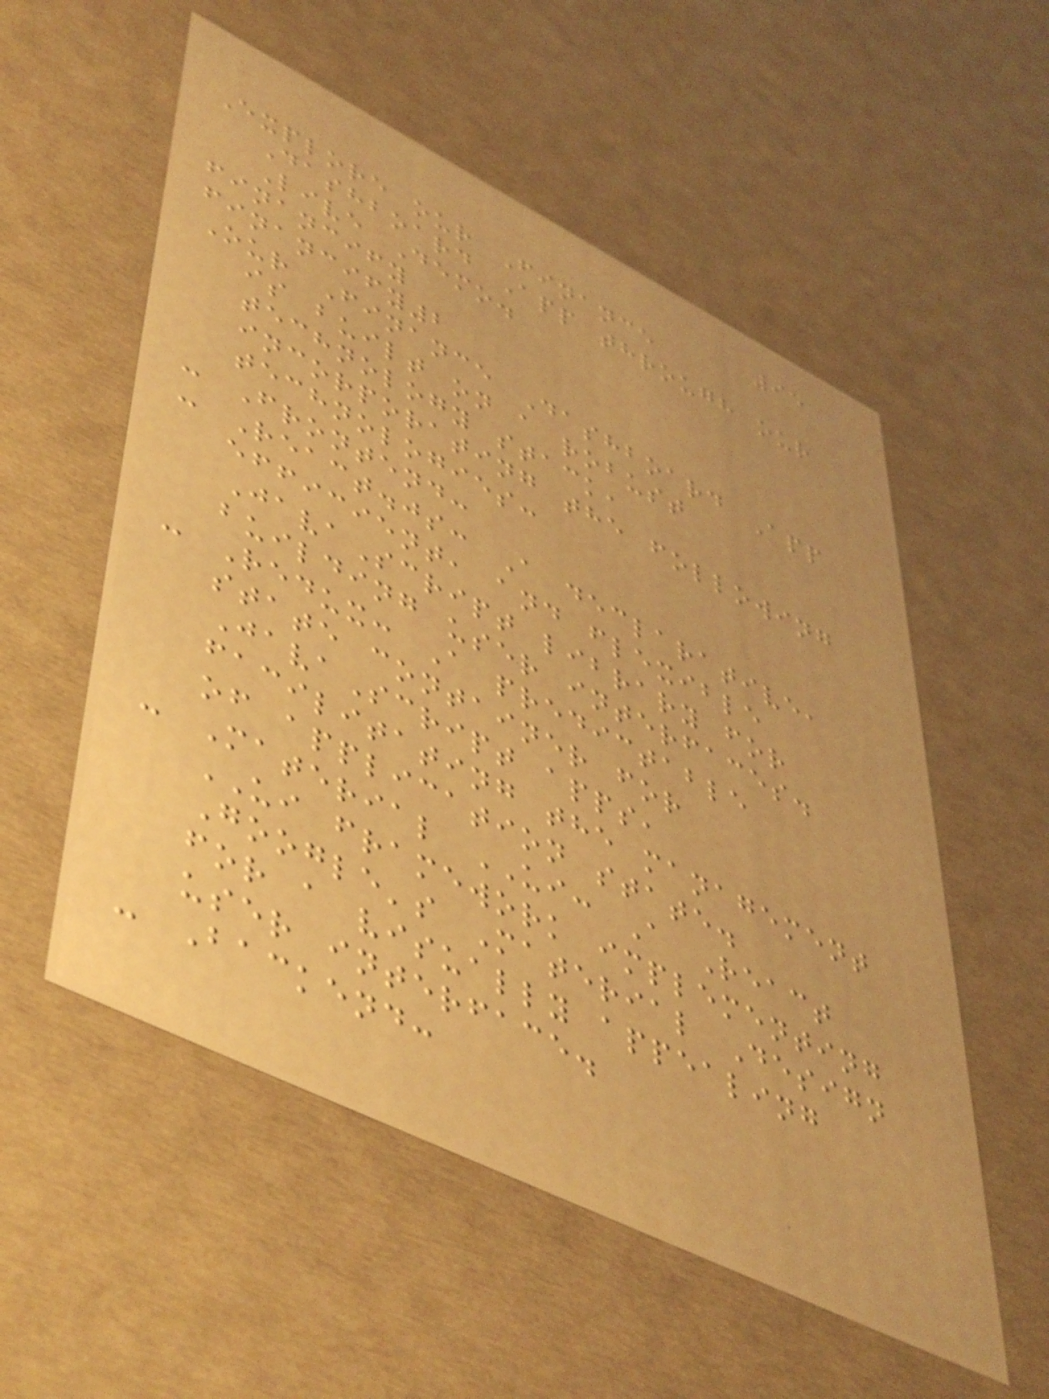95
Explore our Finance
Dashboard App through our
Live Demo.
financify
financify2
Our Finance Dashboard App
is built on a robust
technology stack,
incorporating the following
technologies:
- Frontend:
- React.js: A declarative,
efficient, and flexible
JavaScript library for
building user interfaces.
- Redux: A predictable
state container for
JavaScript apps,
facilitating the management
of application state.
- Material UI: A React
UI framework implementing
Google's Material Design
for a visually appealing
user interface.
- Backend:
